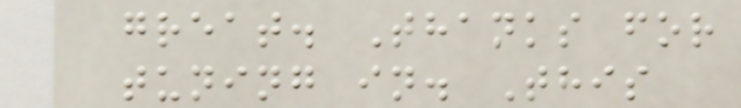great. Thanks for
tuning in. This
